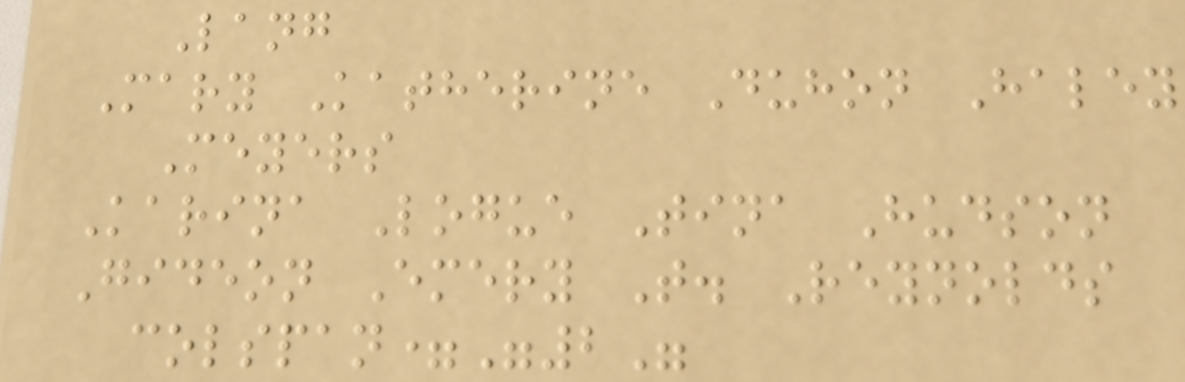Lang
Mary Katherine Duhon Haley
Meyers
Karina Logue Tina Hudson
Gideon Emery T. Reynolds
colspan="2"
